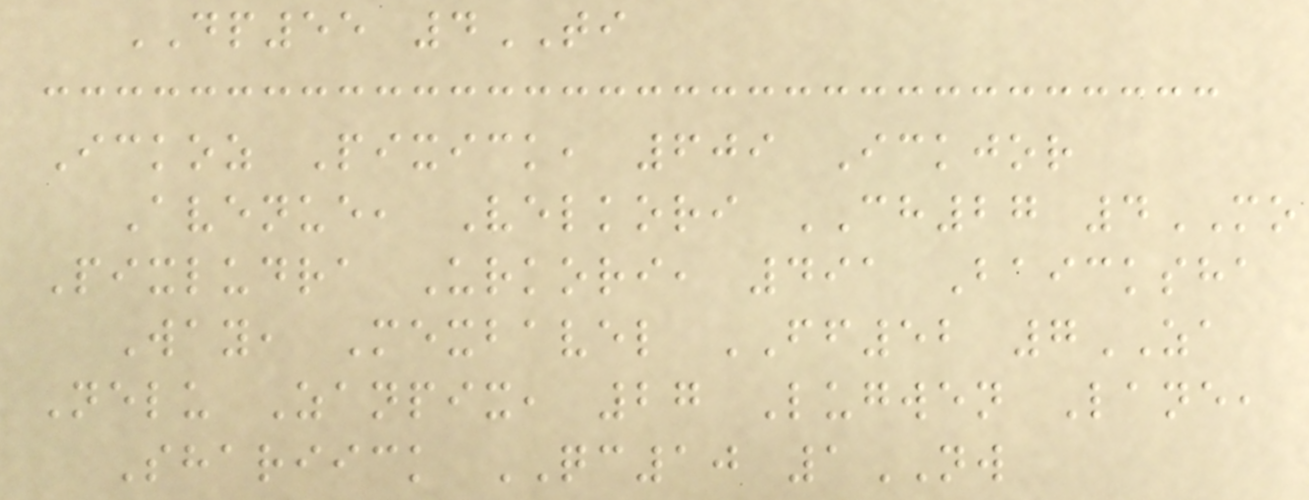DP55 4TI
Ickoz Pixick, 609 Ickjor
Avenue, Velkori CH27 4MO
Pixludra Urkori, 491 Baicksha
Way, Mexbavel FF52 7ZA
Nelu Zanpix, 27 Lugwen Lane,
Shariick QC10 1NW
